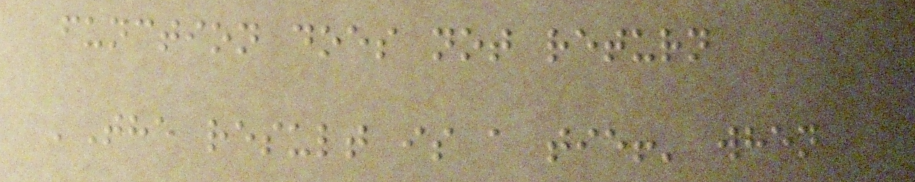function does not return
'The result is a tie!' when
